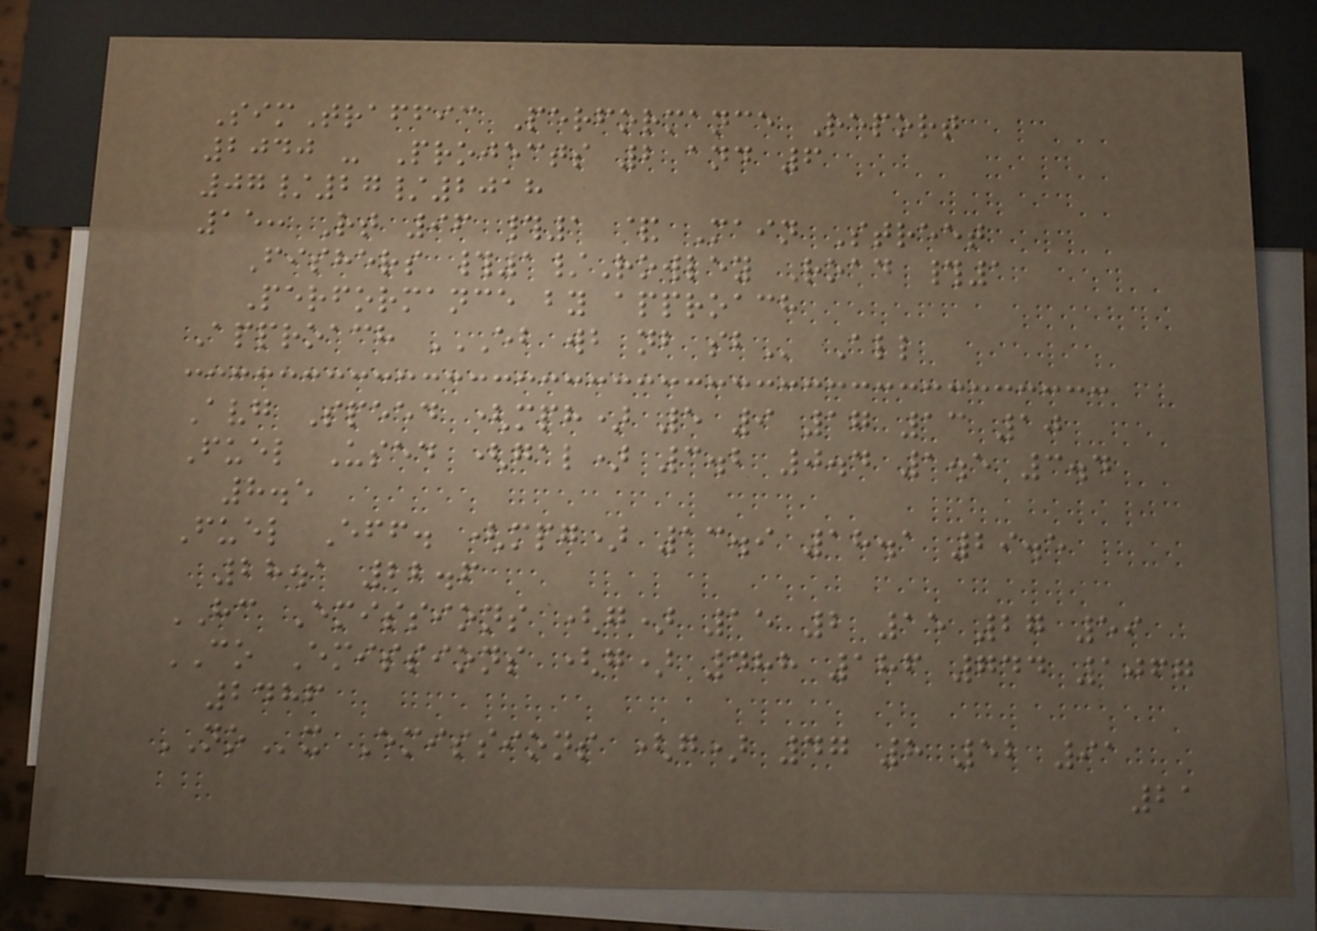SimTraffic Performance Report
2040 - Projects 2 and 6
07/27/2018
15: Rt 96 #1 & Main Street
Fishers #1/Rowley Road #1
Performance by approach
Approach EB WB NB SB All
Avg Speed (mph) 5 9 17 13 10
Fuel Used (gal) 3.2 0.4 1.5 3.4
8.5
Fuel Eff. (mpg) 13.9 18.1 29.5
28.1 22.6
HC Emissions (g) 15 2 15 27 59
CO Emissions (g) 488 186 744 1067
2486
NOx Emissions (g) 47 8 52 91
21
